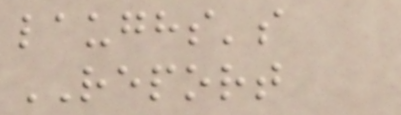laughs's
REPORT
